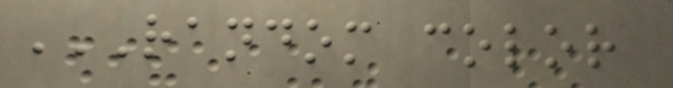RANDOM COLOR
